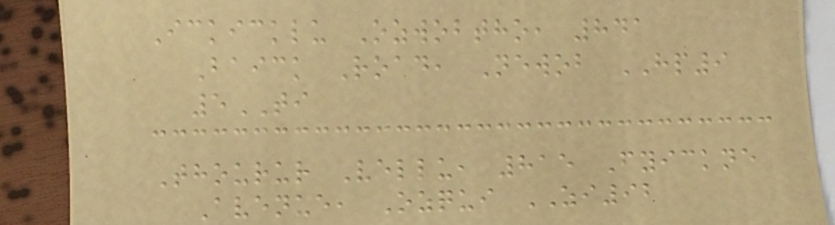Ickicklu Ozwobtho, 841
Baick Road, Newob HP9
5TI
Thourur Vellu, 815 Fyickne
Avenue, Ozqui ZI92
